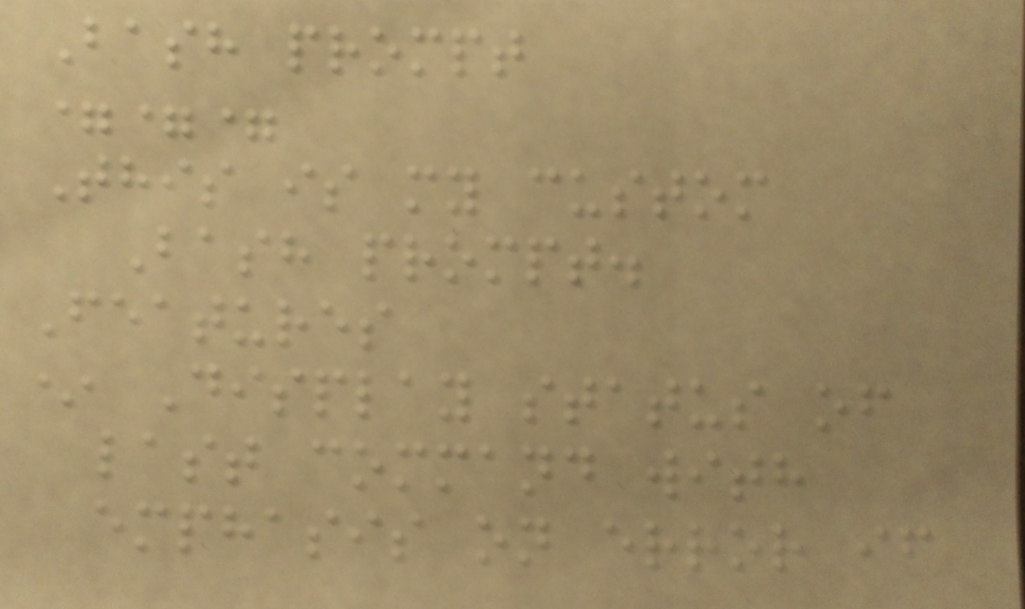Bash prompt
===
This is my custom
Bash prompt.
Features
* Display status of
last command with
emphasis on error if
